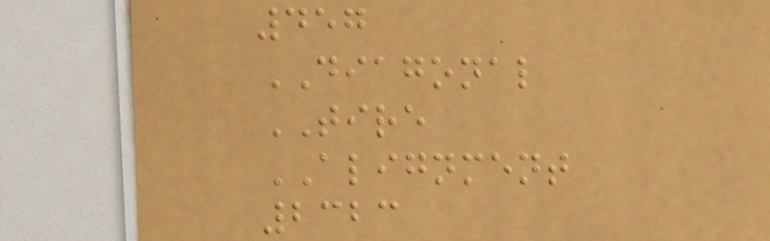457
DIAGONAL
TIRE
ALIGNMENT
2323
